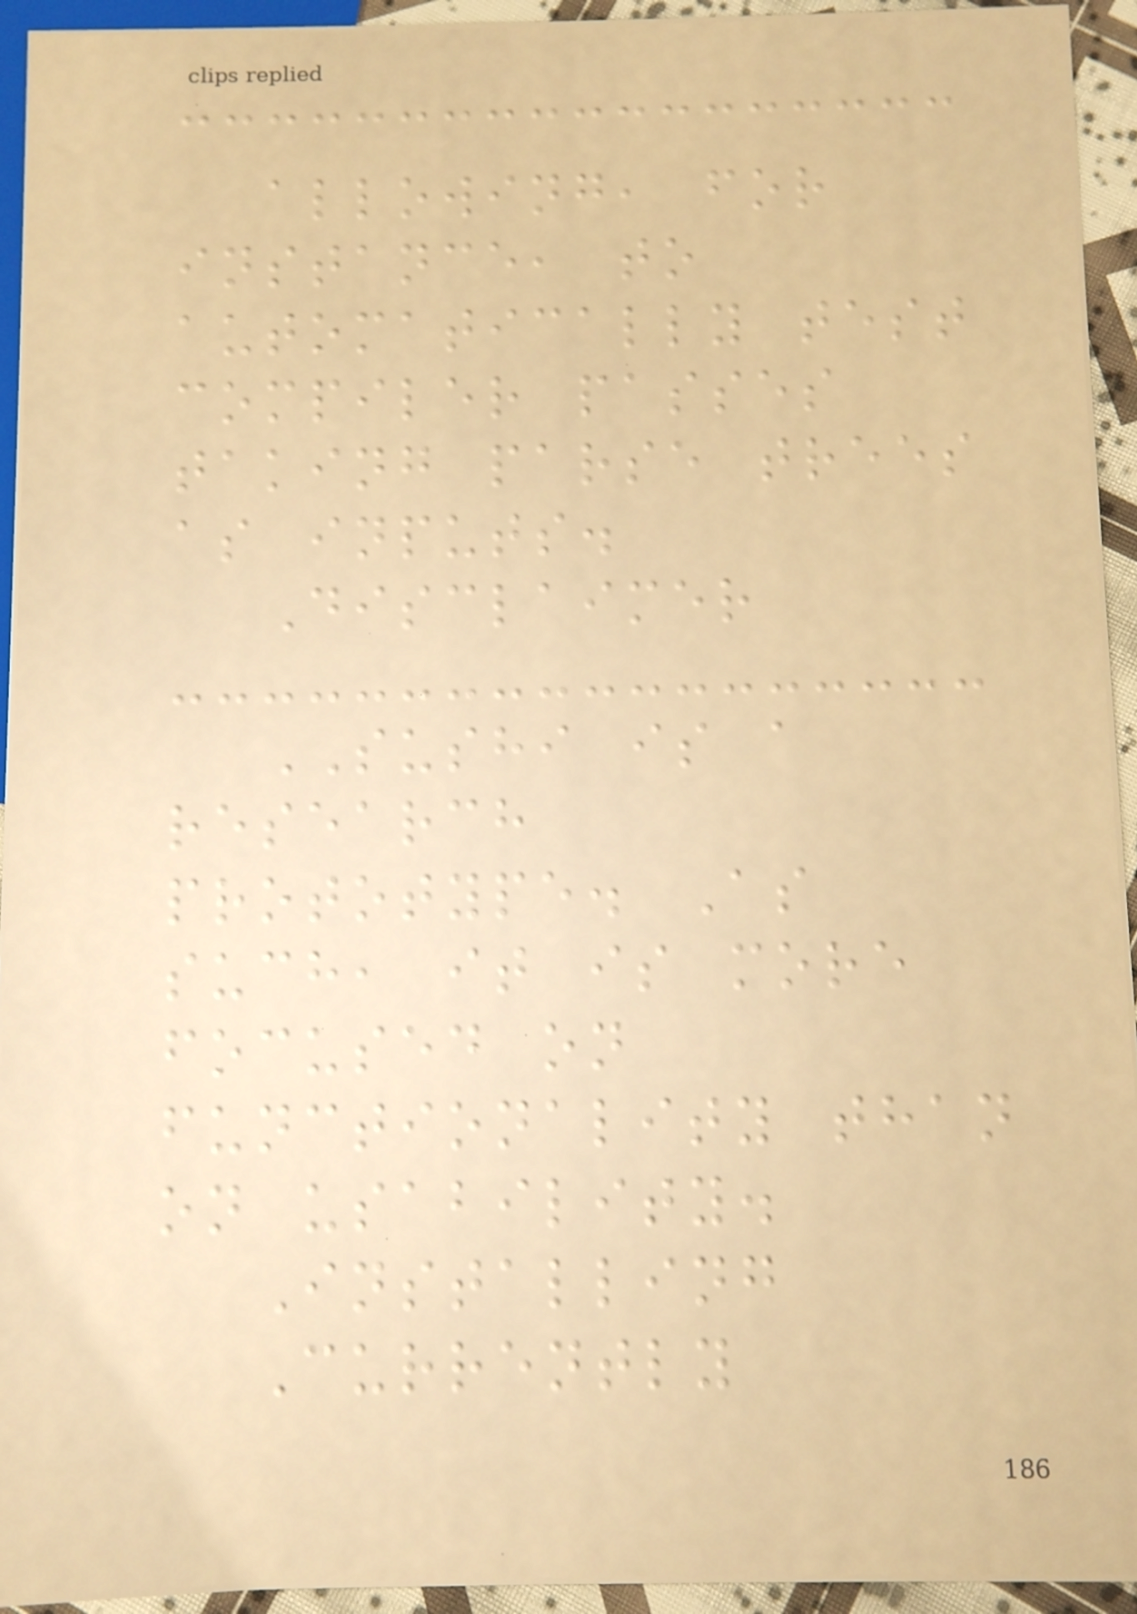allowing, for
instance, to
automatically test
compiler passes
taking parse trees
as inputs.
Disclaimer
SUSHI is a
research
prototype. As
such, it is more
focused on
functionality than
on usability.
Installing
Currently
